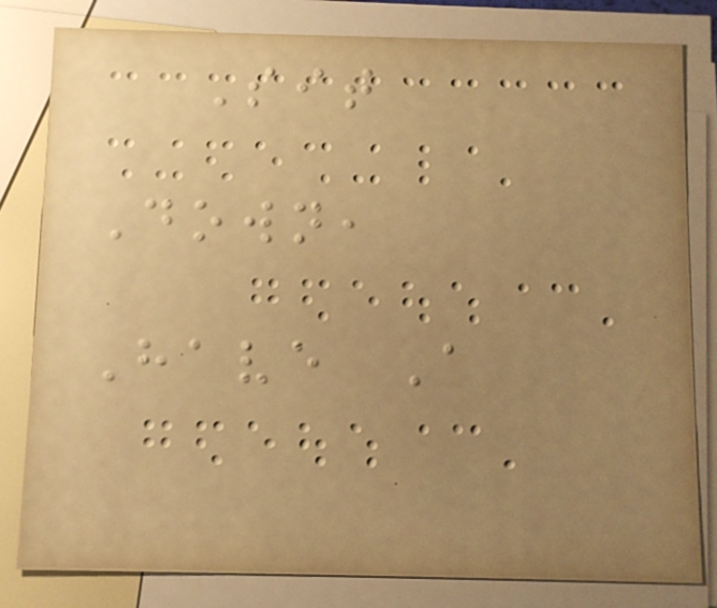Sit
Down,
Have A
